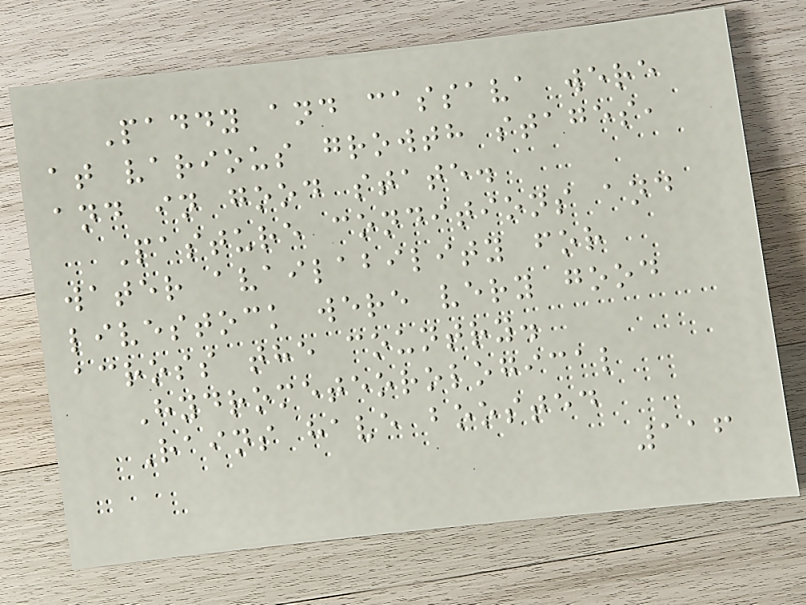Paddy and cassava were
at various growth stages,
and in good state.
Pasture conditions and
water availability for
livestock were very good
across the country.
Hydrometeorological
Rains have boosted
116
